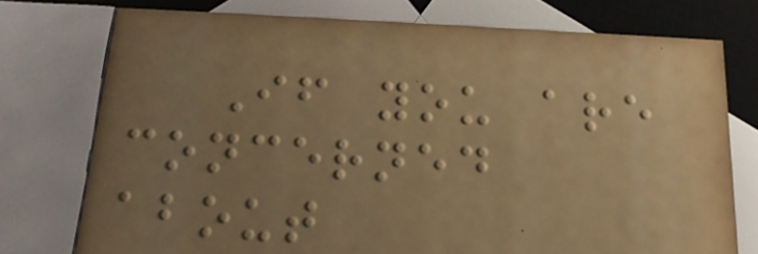If you are
concerned
about
